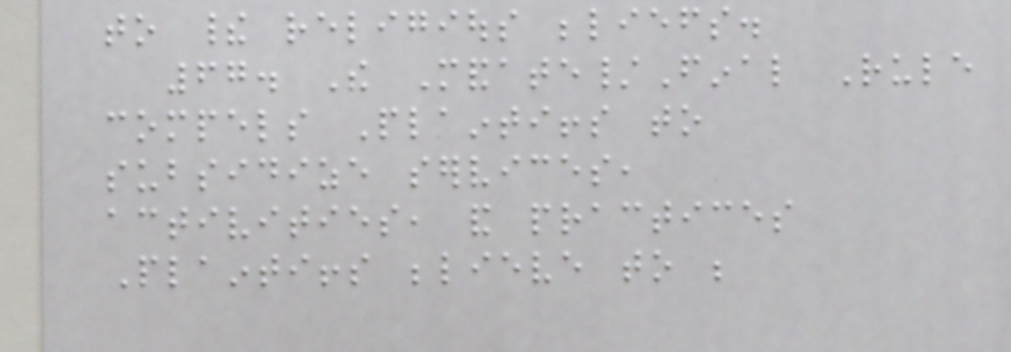to their religious beliefs.
67. The Mandate/Final Rule
compels Plaintiffs to
subsidize services,
activities, and practices
Plaintiffs believe to be
